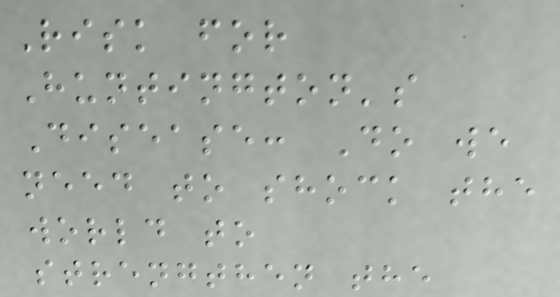Risk for
Huntington's
Disease: Do we
need to shock the
world to
strengthen the
